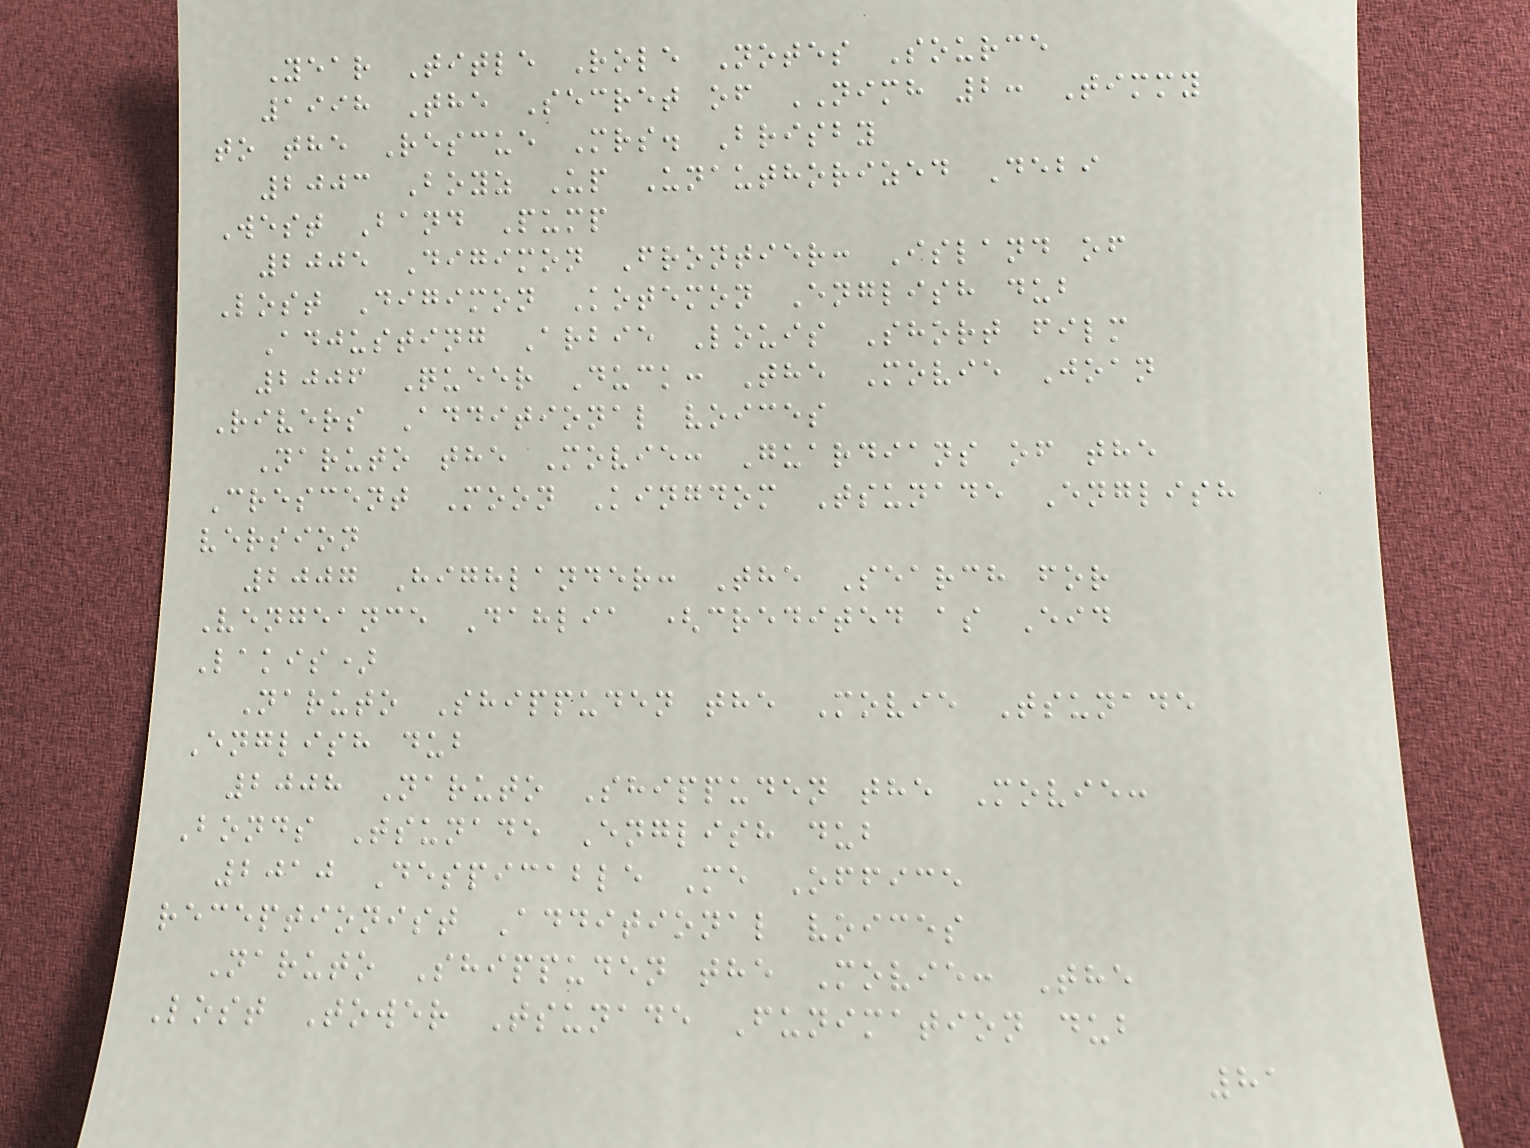Year Title Role Notes Source
1998 The Secret of NIMH 2: Timmy
to the Rescue Mrs. Brisby
2003 Boyz Up Unauthorized Debi
West Band Pump
2005 Digimon Frontier: Island of
Lost Digimon Kotemon English dub
Adjusting Arbie Louis Short film
2006 Queer Duck: The Movie Joan
Rivers Additional voices
Naruto the Movie: Guardians of the
Crescent Moon Kingdom Tsunade English
version
2007 Highlander: The Search for
Vengeance Dahlia (credited as Eid
Lakis)
Naruto Shippuden the Movie Tsunade
English dub
2008 Naruto Shippuden the Movie:
Bonds Tsunade English dub
2010 Despicable Me Office
receptionist Additional voices
Naruto Shippuden the Movie: The
Lost Tower Tsunade Funimation dub
81
